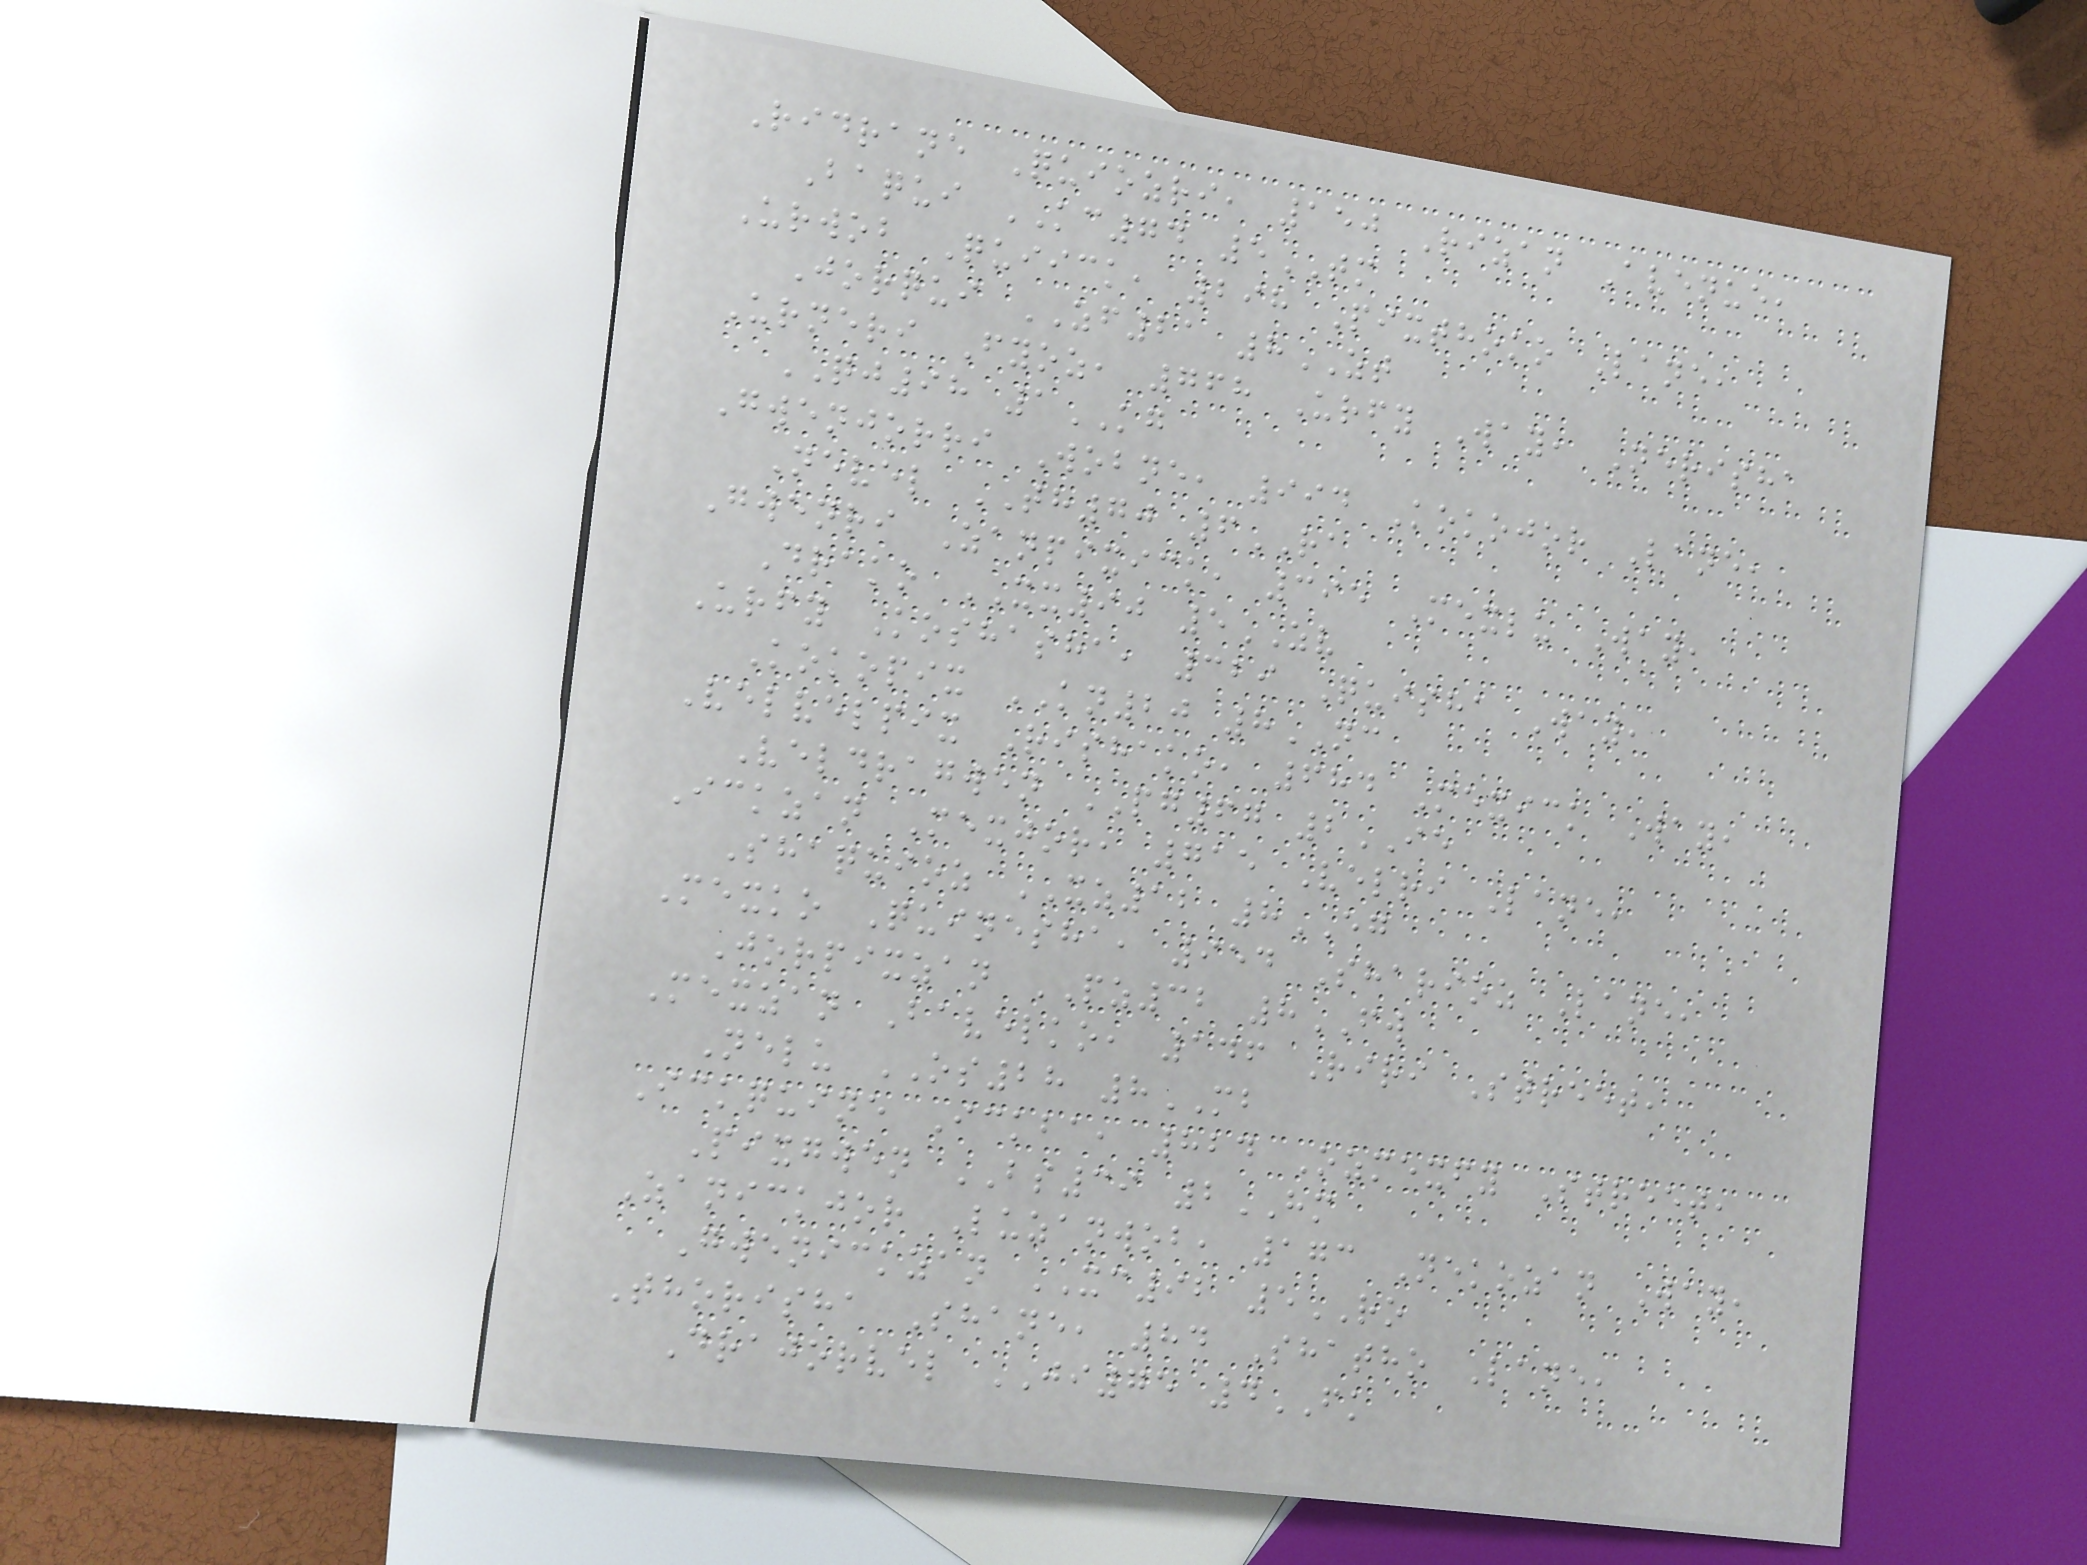Ridrane Quiozri, 150 Rizan Avenue,
Baqui KC74 5TM
Urwob Quiick, 298 Pixthoko Lane,
Jorqui ZF21 8ZT
Urneri Fyoz, 768 Urfy Way, Nerisha
QJ98 1KG
Gwenjorri Wobne, 994 Kokojor Lane,
Nevel TH70 6RA
Gwenri Zanpixick, 395 Mexlu Way,
Drako XX90 5ZV
Urfy Koshasha, 329 Quisha Way,
Kokopix KN20 8NC
Velvelpix Rishako, 684 Mexick Way,
Veldragwen PG67 2IE
Ickzan Mexjor, 715 Velri Lane,
Shaquioz XZ12 8EG
Mexko Quinesha, 954 Sharioz Lane,
Jorpixzan PZ32 8FW
Mexzan Bavelko, 146 Riri Street,
Nelu OS28 8MB
Ickquine Ickba, 824 Ozmexfy Street,
Pixgwen BS39 2HM
Zanickjor Luzanwob, 173 Nekozan Way,
Gwenickzan XC92 5RO
Thorisha Shane, 84 Shatho Lane,
Drajorvel JI75 4FK
